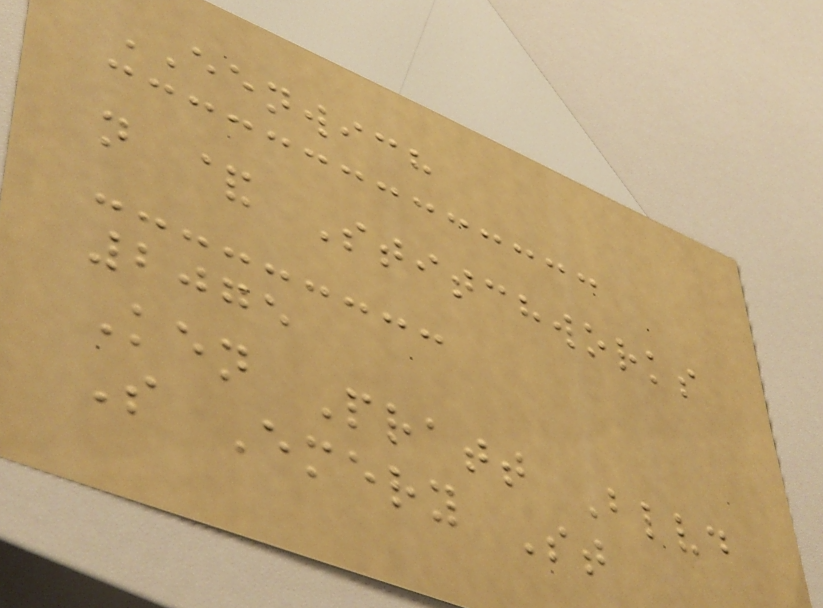EENWICH
n & Stitchworks
2075
Ken Pratt Blvd
S Emery St
